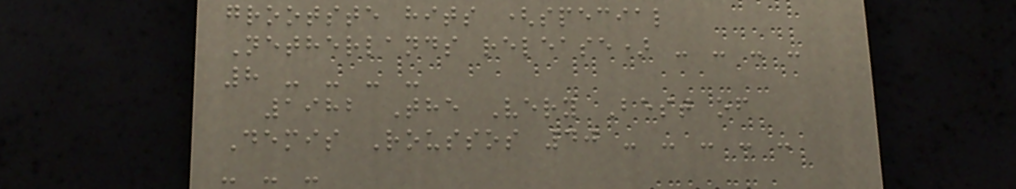grootste hits (special
Netherlands release) - - - -
8 - - - -
1982 The Very Best of
Demis Roussos 40 - - - - -
- - -
